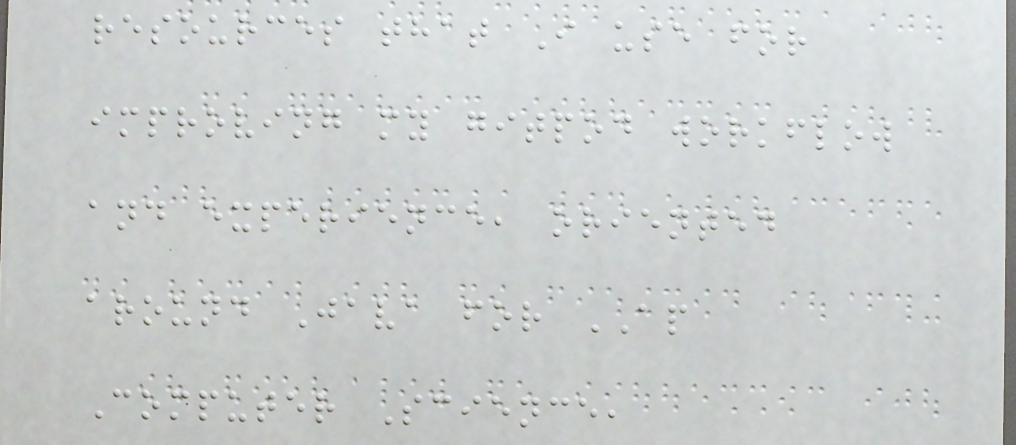resources that I use for
improving my gitpod workflow
and experience, oriented
around Java for AP
Computer Science,
